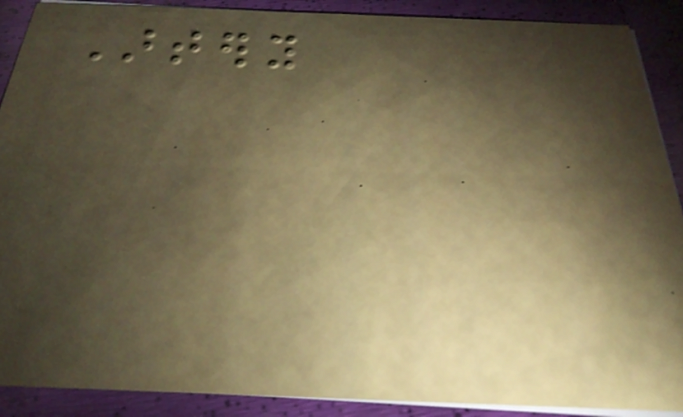Artery
